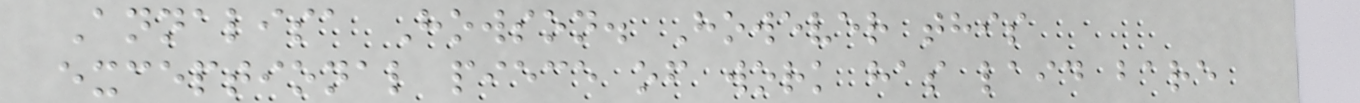Annalisa Howson. However this
exceptional piece of work has laid bare
